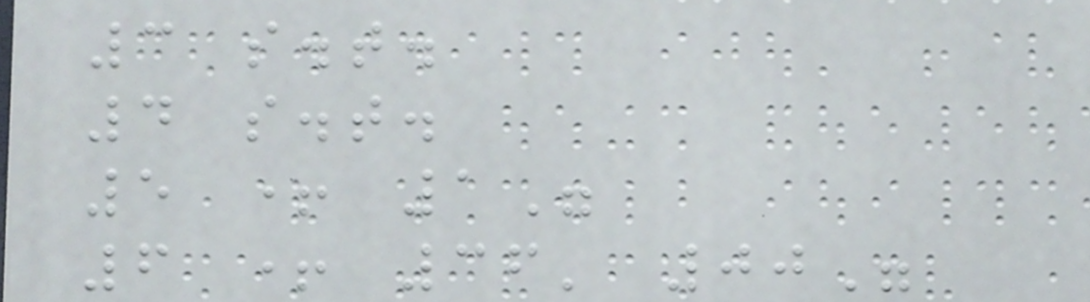3 s.t.
4 s.t.
5 + 1"
6 + 36' 00"
